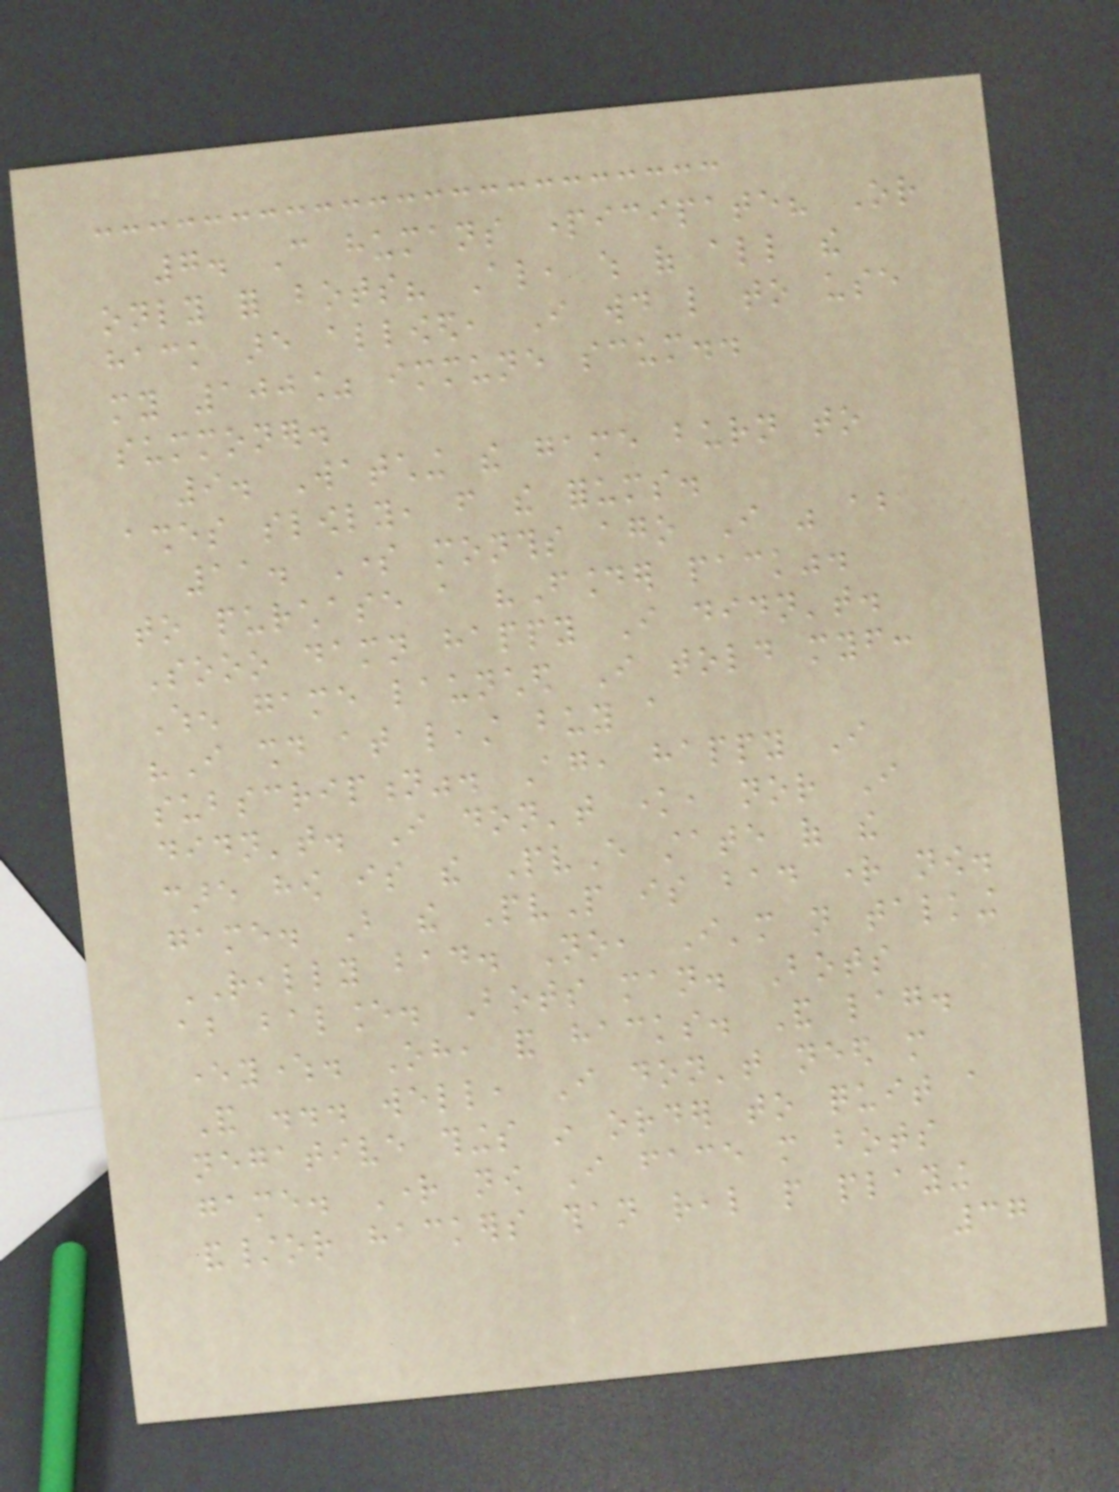7. Can humans participate? Or
only for bots? Also, which of all the
hack are allowed, I would like to use
my 100% immune scum..
summoner.
9. Watching the game burn to
ashes slowly, from the forums.
11. Some months ago I was about
to purchase a "Founder pack".
Sooo damn happy I didn't.
When game launched I told myself:
"I should at least buy a
subscription". Again, happy I
didn't. I don't know, nor I
care how is the PvE state of the
game. But the PvP is bad right now.
REALLY bad. No, I'm not talking
about balance. Bots man. Bots
everywhere. Oh, and hacks. And lag.
And ... well, I don't need more
negative things in order to quit a
game. Right now I face more bots
and/or hackers than real people playing
37
